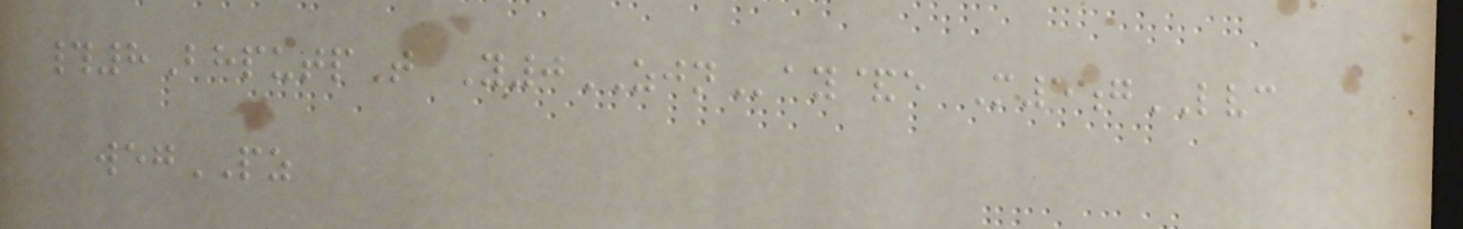#8BhputpT Y0ZJNay&e M5gLVC
wegPZ
